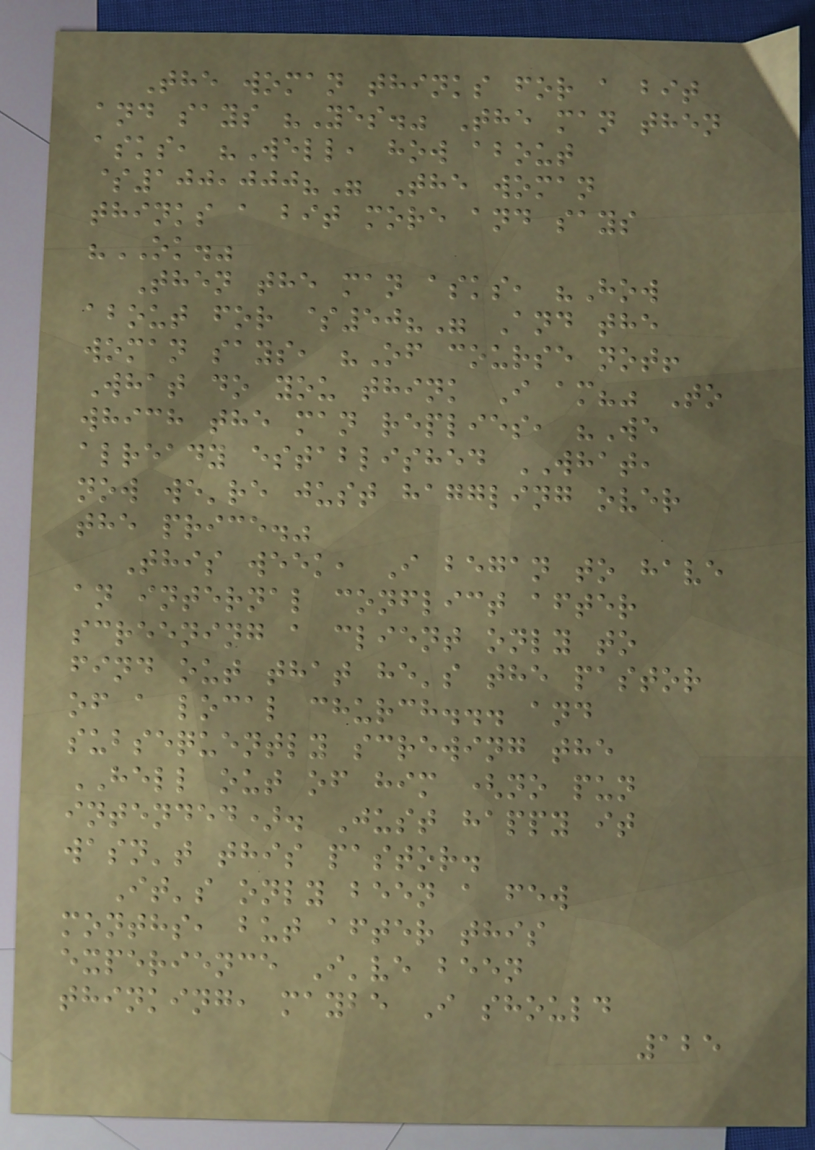The woman thinks for a bit
and says "Yes." The man then
asks, "Well, how about
$100,000?" The woman
thinks a bit more and says
"OK."
Then the man asks, "How
about for $50?" And the
woman says, "Of course not!
What do you think I am?" To
which the man replies, "We
already established WHAT,
now we're just haggling over
the price."
This week, I began to have
an internal conflict after
screening a client only to
find out that he's the pastor
of a local church... and
subsequently screwing the
HELL out of him (no pun
intended). Just happy it
wasn't this pastor.
It's only been a few
months, but after this
experience I've been
thinking, maybe I should
125
